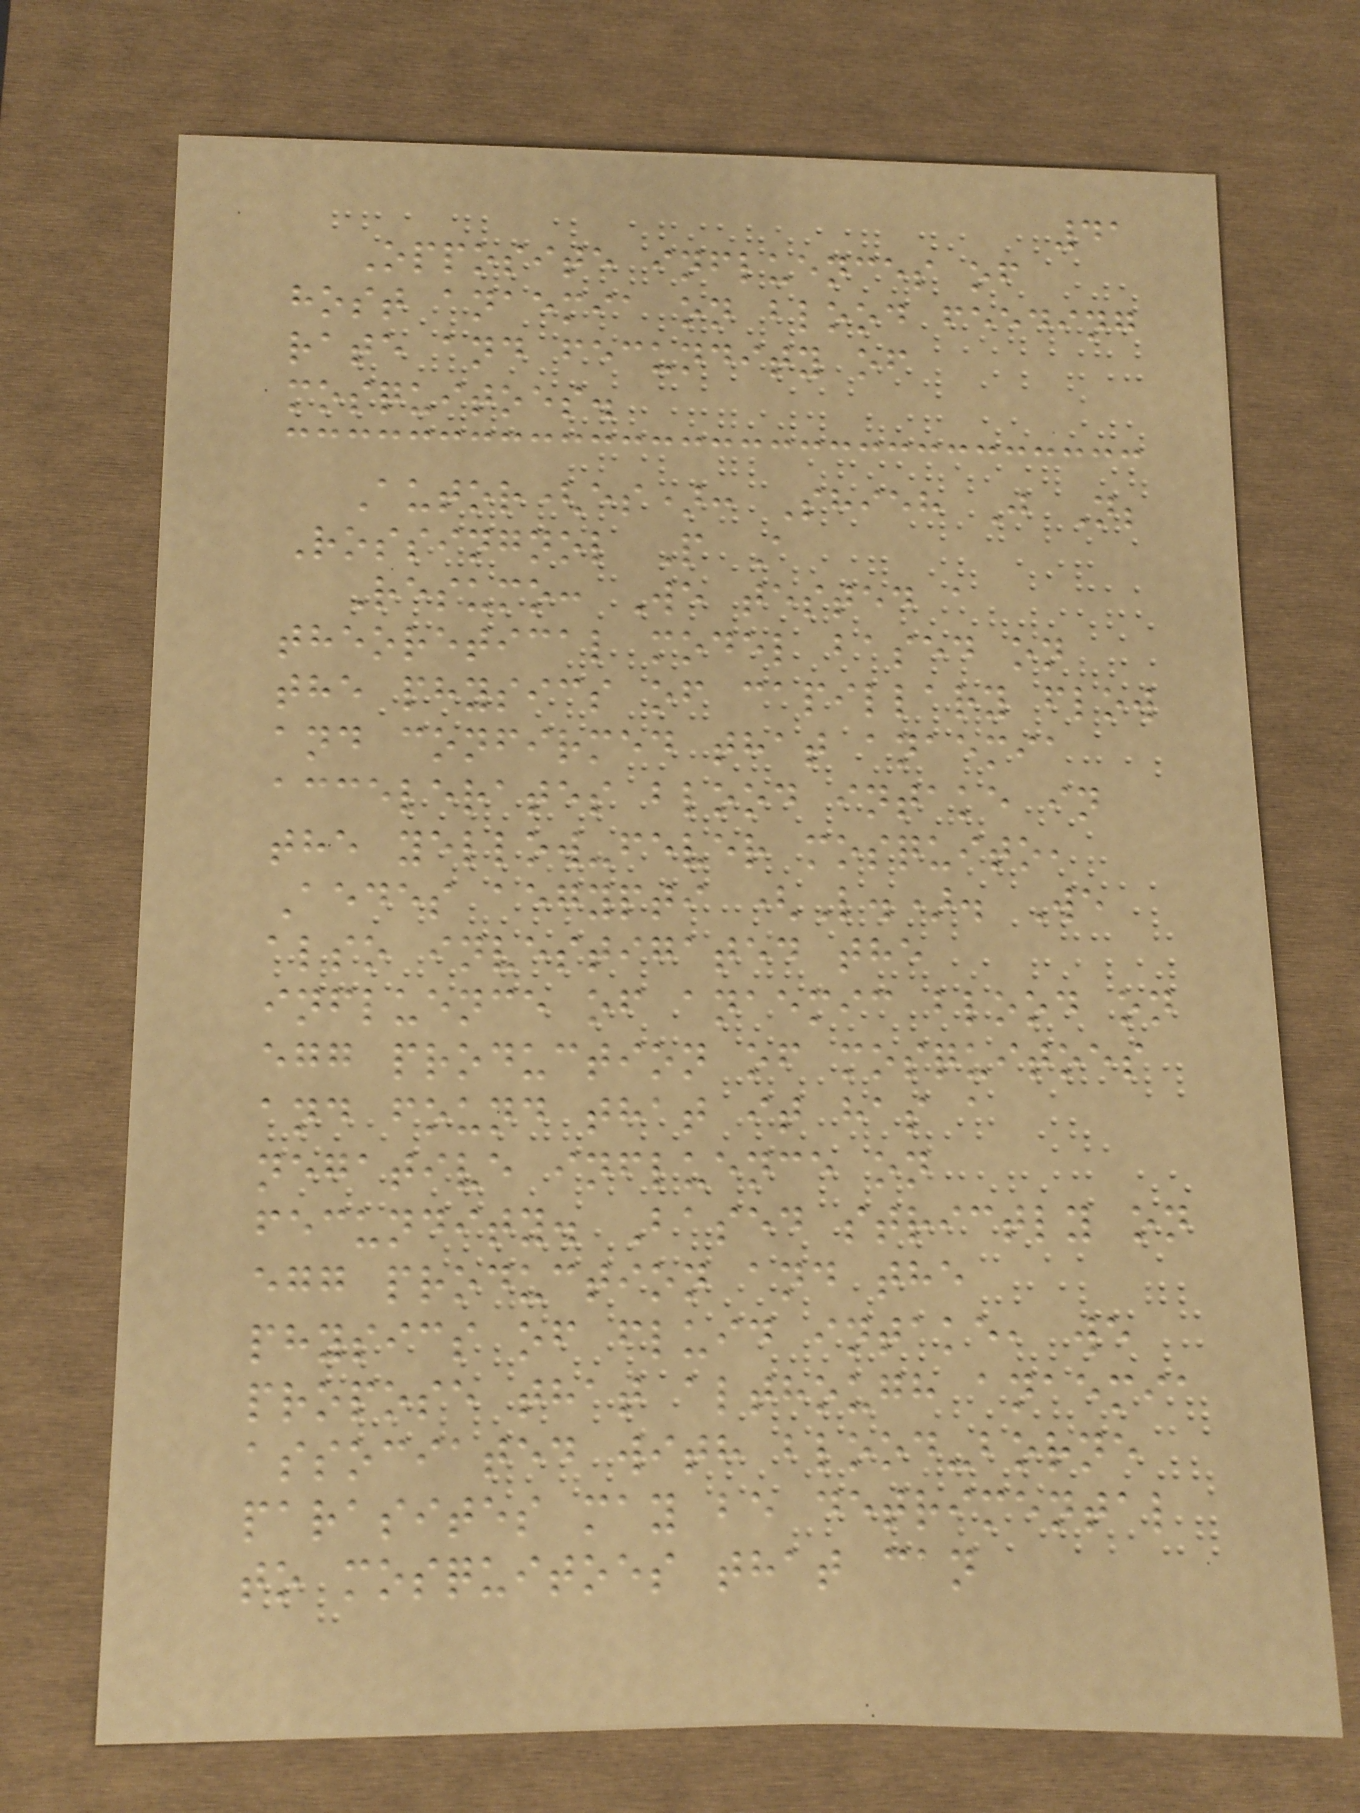41
Opposite influences of
host anaemia on blood feeding
rate and fecundity of
mosquitoes.
Autor(es): Shieh J N;
Rossingnol P A
Resumo: We tested a
theoretical model based on
the physics of capillary flow
and confirmed that anaemia
accelerates blood intake in
the yellow-fever mosquito,
Aedes aegypti (L.). We
also investigated the
influence of anaemic blood on
egg production of mosquitoes
and found that it has a
negative influence on
fecundity. Based strictly on
egg production and the
physics of fluid intake, we
propose that although anaemia
associated with blood-borne
parasites may be detrimental
to mosquitoes that can
